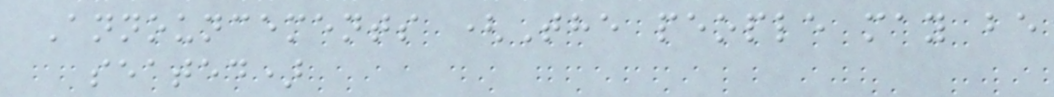Announcements (The people may be
seated)
